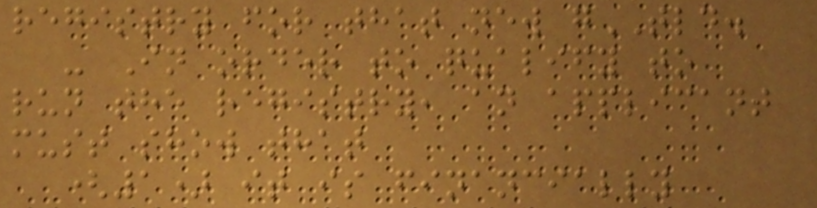registry for that new gTLD.
- In order to qualify to
run the registry, an applicant
must show that
(1) it is financially
